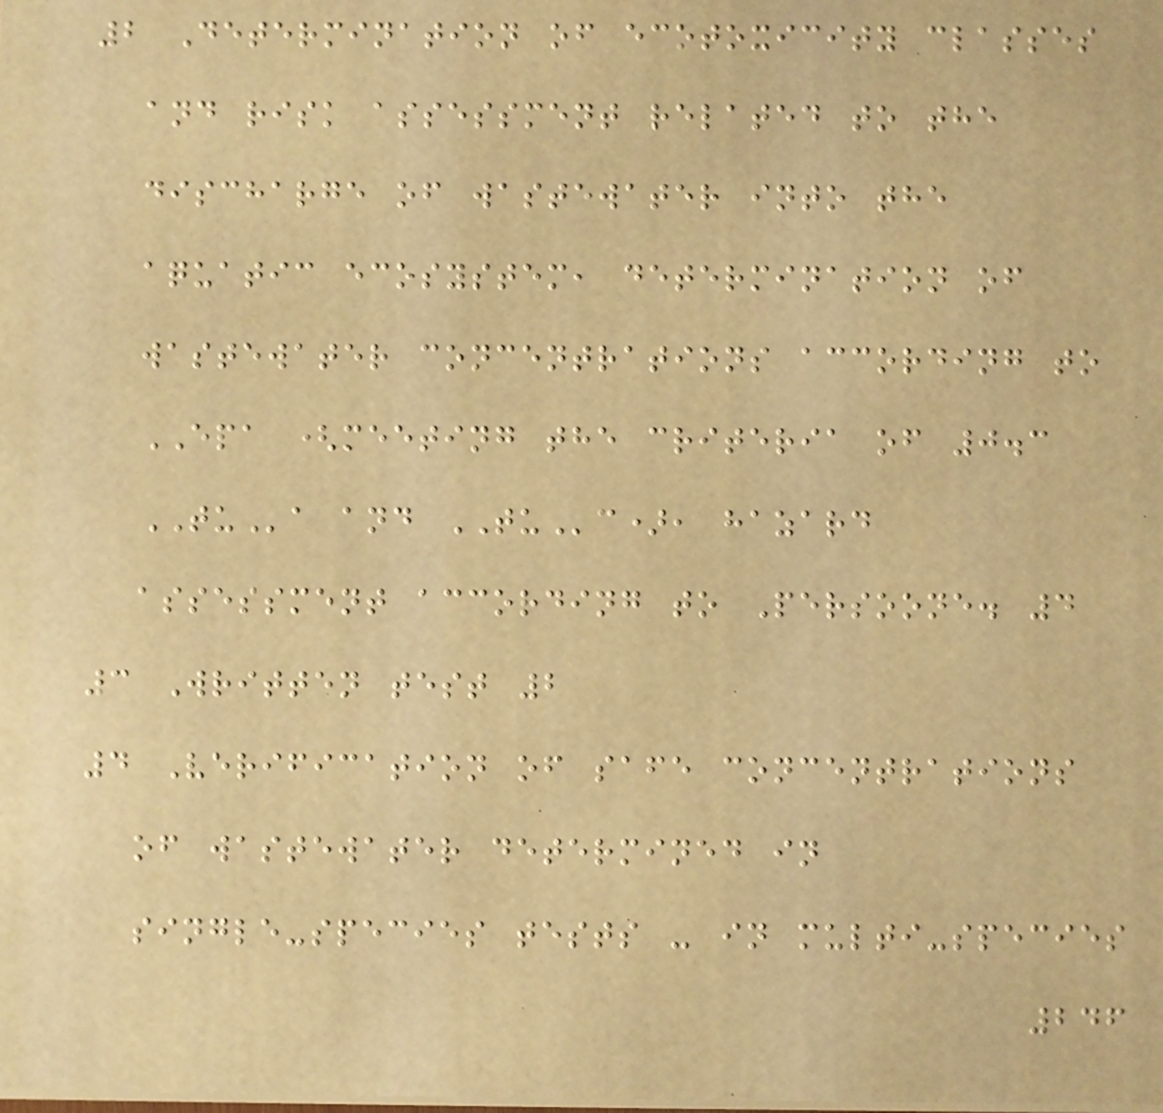2 Determination of ecotoxicity classes
and risk assessment related to the
discharge of wastewater into the
aquatic ecosystem, determination of
wastewater concentrations according to
EPA (meeting the criteria of 0.3
TUa and TUc), hazard
assessment according to Persoone. 4
3 Written test 2
4 Verification of safe concentrations
of wastewater determined in
single-species tests - in multi-species
246
